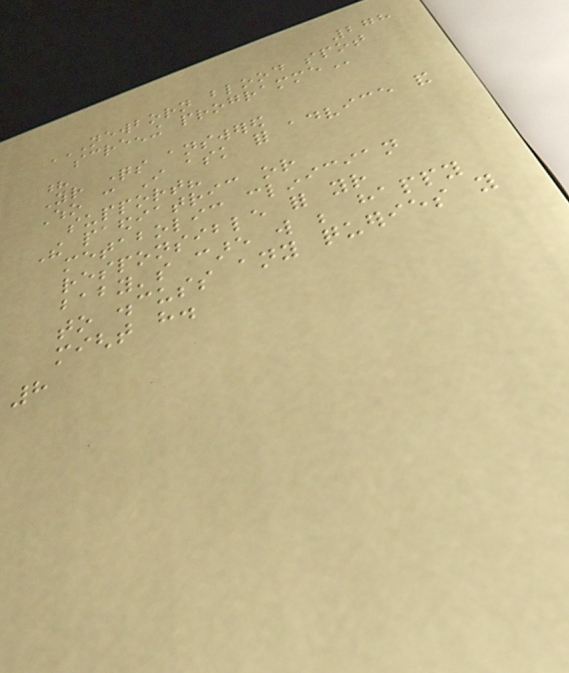278
NEWBORN BLOOD SPOT
SCREENING PROGRAMME
?
Your questions answered
Who can I ask for advice and
support?
The paediatric or
metabolic clinician
responsible for your
baby's care will be happy
to discuss any queries you
might have.
8
